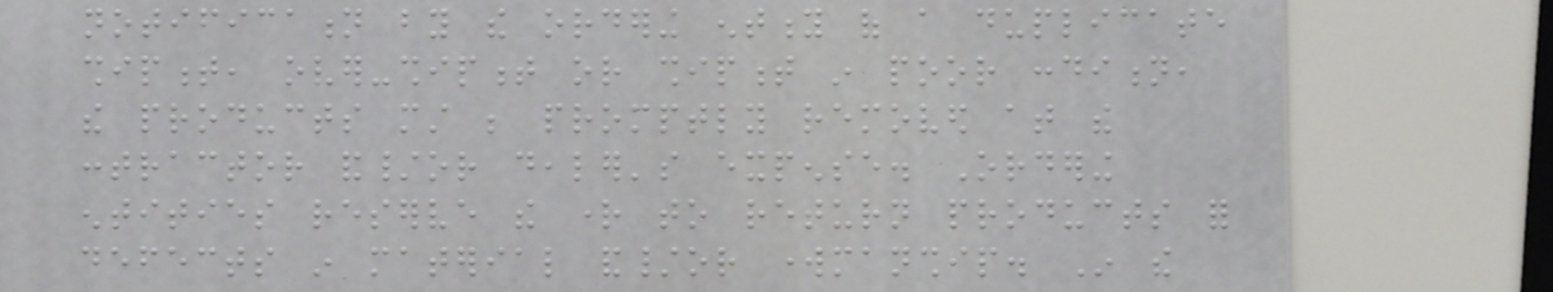notification by the ordering entity of a duplicate
shipment, over-shipment or shipment in poor condition,
the products must be promptly removed at the
contractor and/or dealer's expense. Ordering
entities reserve the right to return products for
defects in material and/or workmanship. In the
